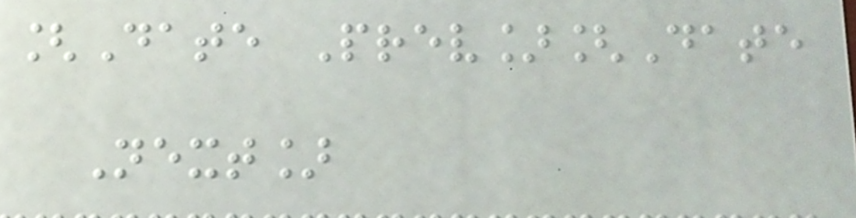[Date Prev][Date
Next]
